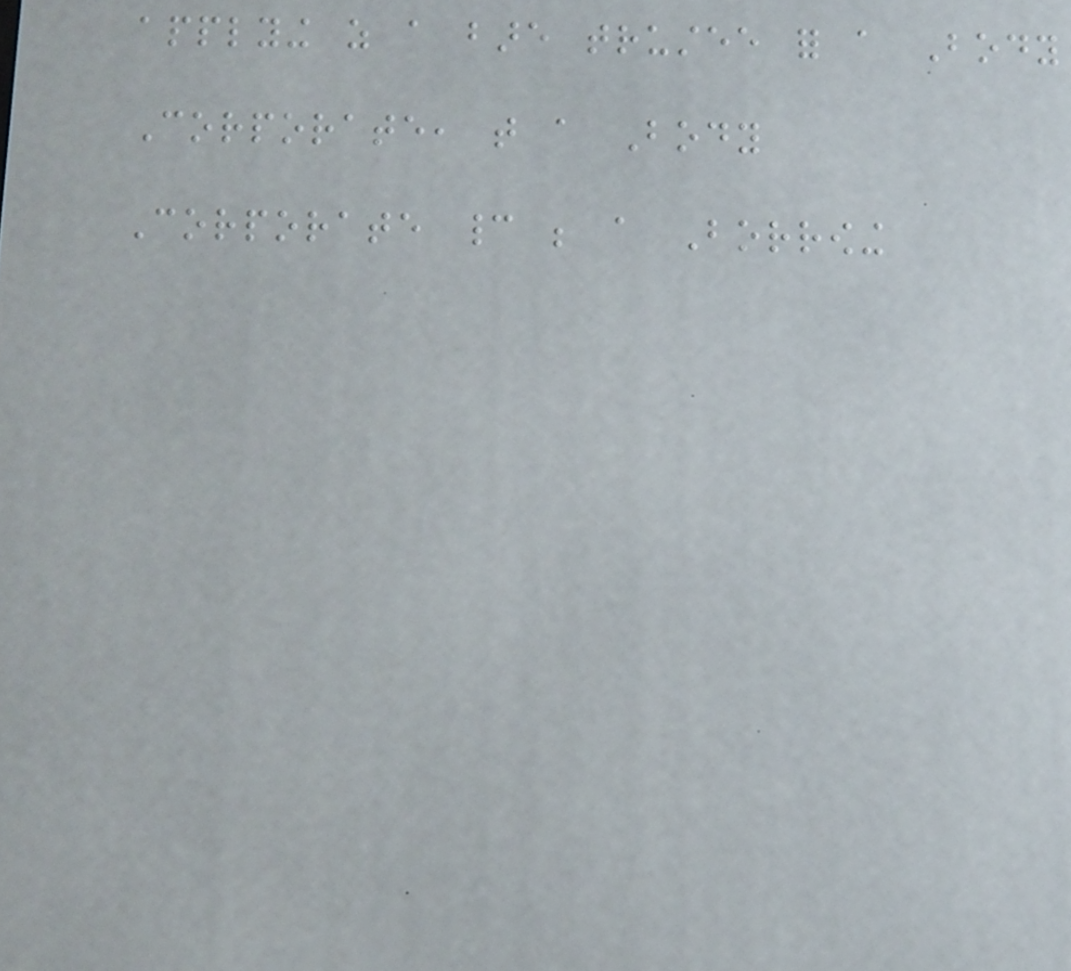applying as a bare trustee for a Body
Corporate, that a Body
Corporate cannot be a Borrowing
